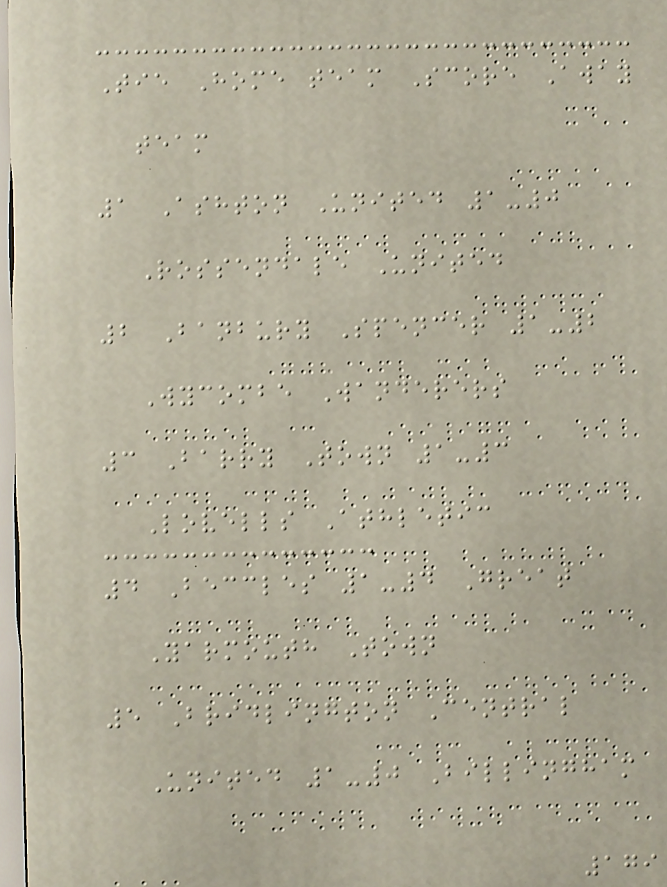Tie Home team Score Away
team
1 Ashton United 1-0
Rossendale United
2 Banbury Spencer 1-2
Wycombe Wanderers
3 Barry Town 1-3
Lovells Athletic
4 Beccles 1-4 Great
Yarmouth Town
5 Bridlington Central
United 1-0 Billingham
179
